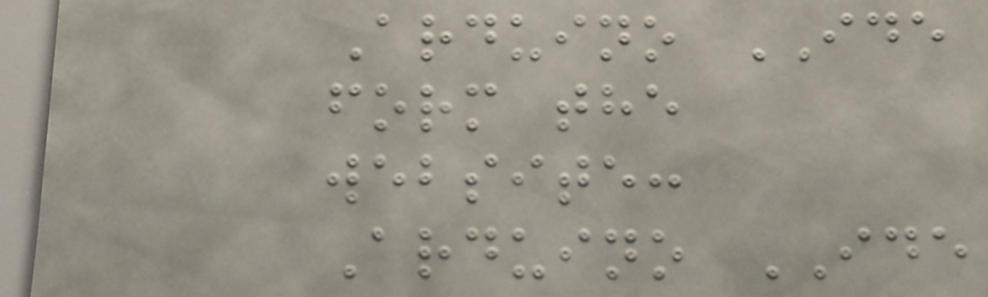Arduino IDE
form the
website:
Arduino IDE
